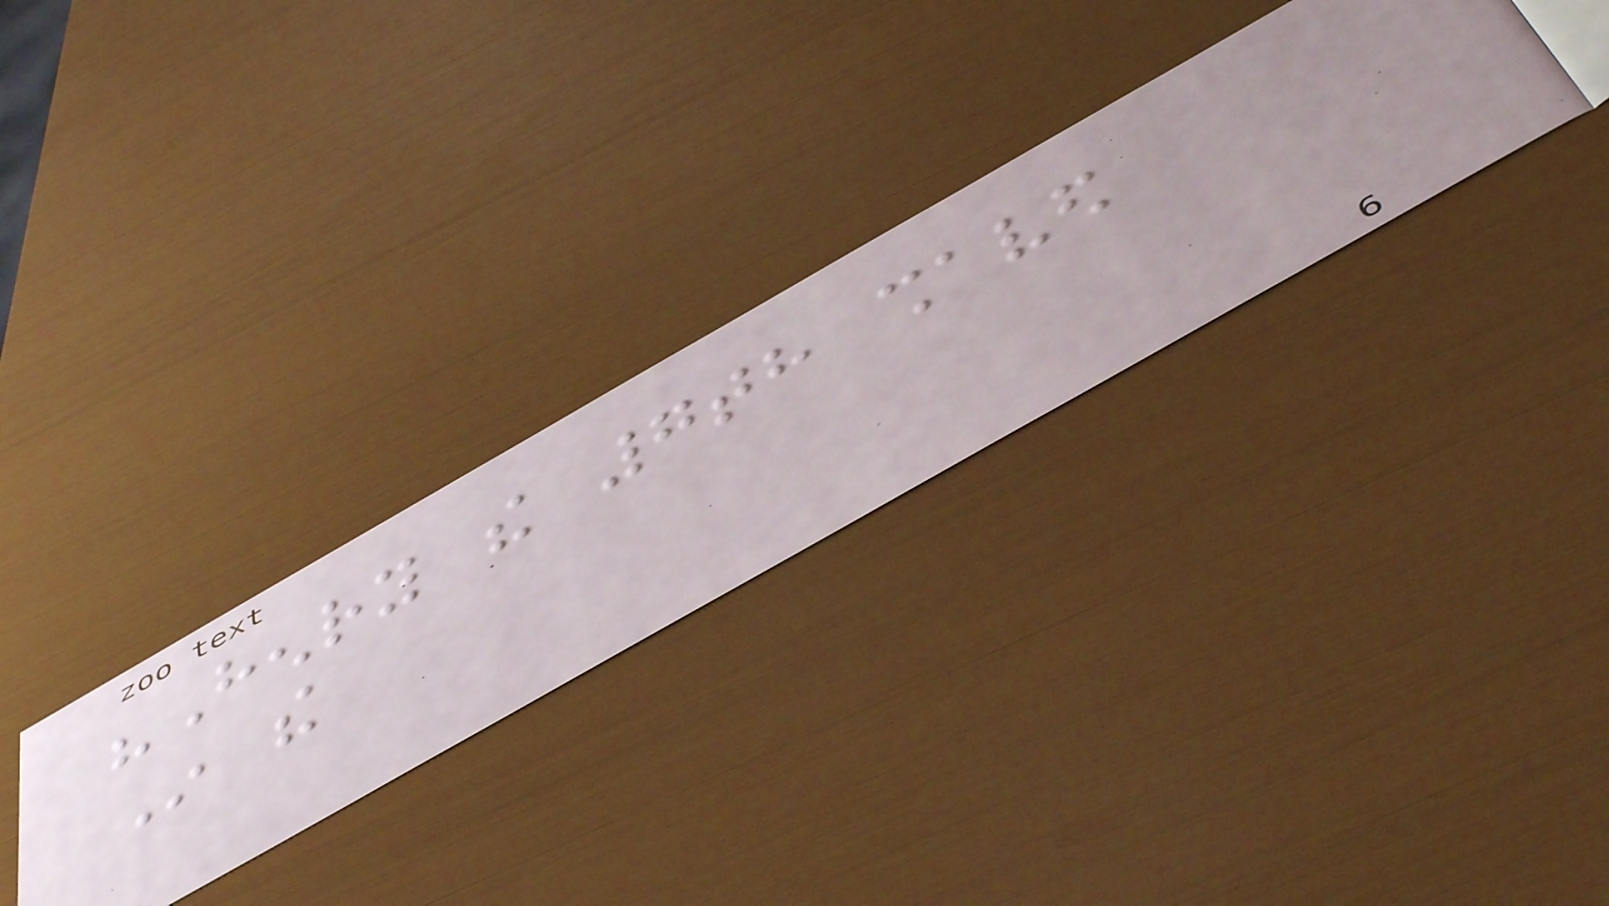"Henry the 7th shaved
In the
